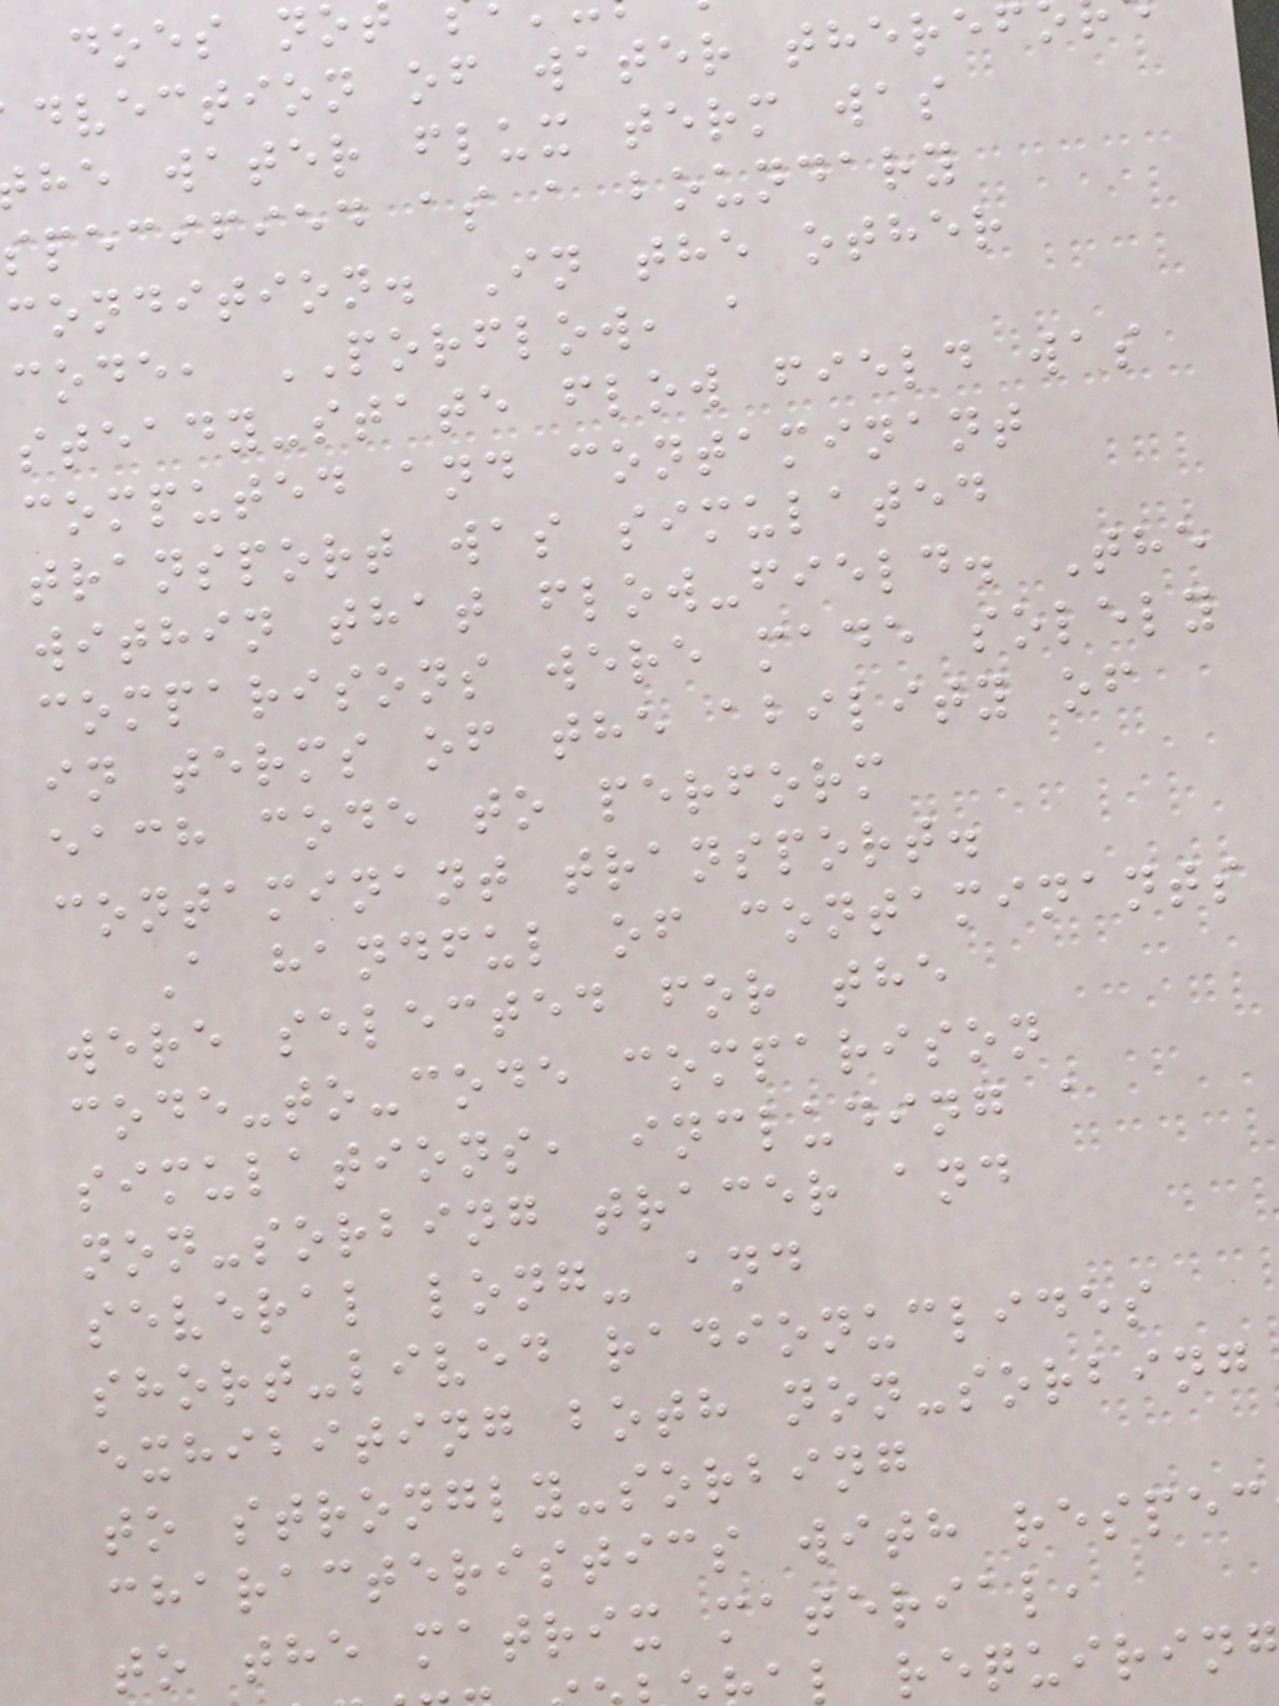does no
dvection of water theref
he water flux term was
specified as a boundary
condition. In the other
code, PORFLOW, a
steady-state flow field was
computed and contaminant
transport was simulated
within that flow-field. The
comparisons were made solely
in terms of the ability of
each code to perform
contaminant transport.
A handful of contaminants
were selected for the
code-to-code comparison
simulations, including a
non-sorbing tracer and
several long- and
short-lived radionuclides
exhibiting both non-sorbing
to strongly-sorbing
characteristics with respec
to the matrix material,
l requirin
